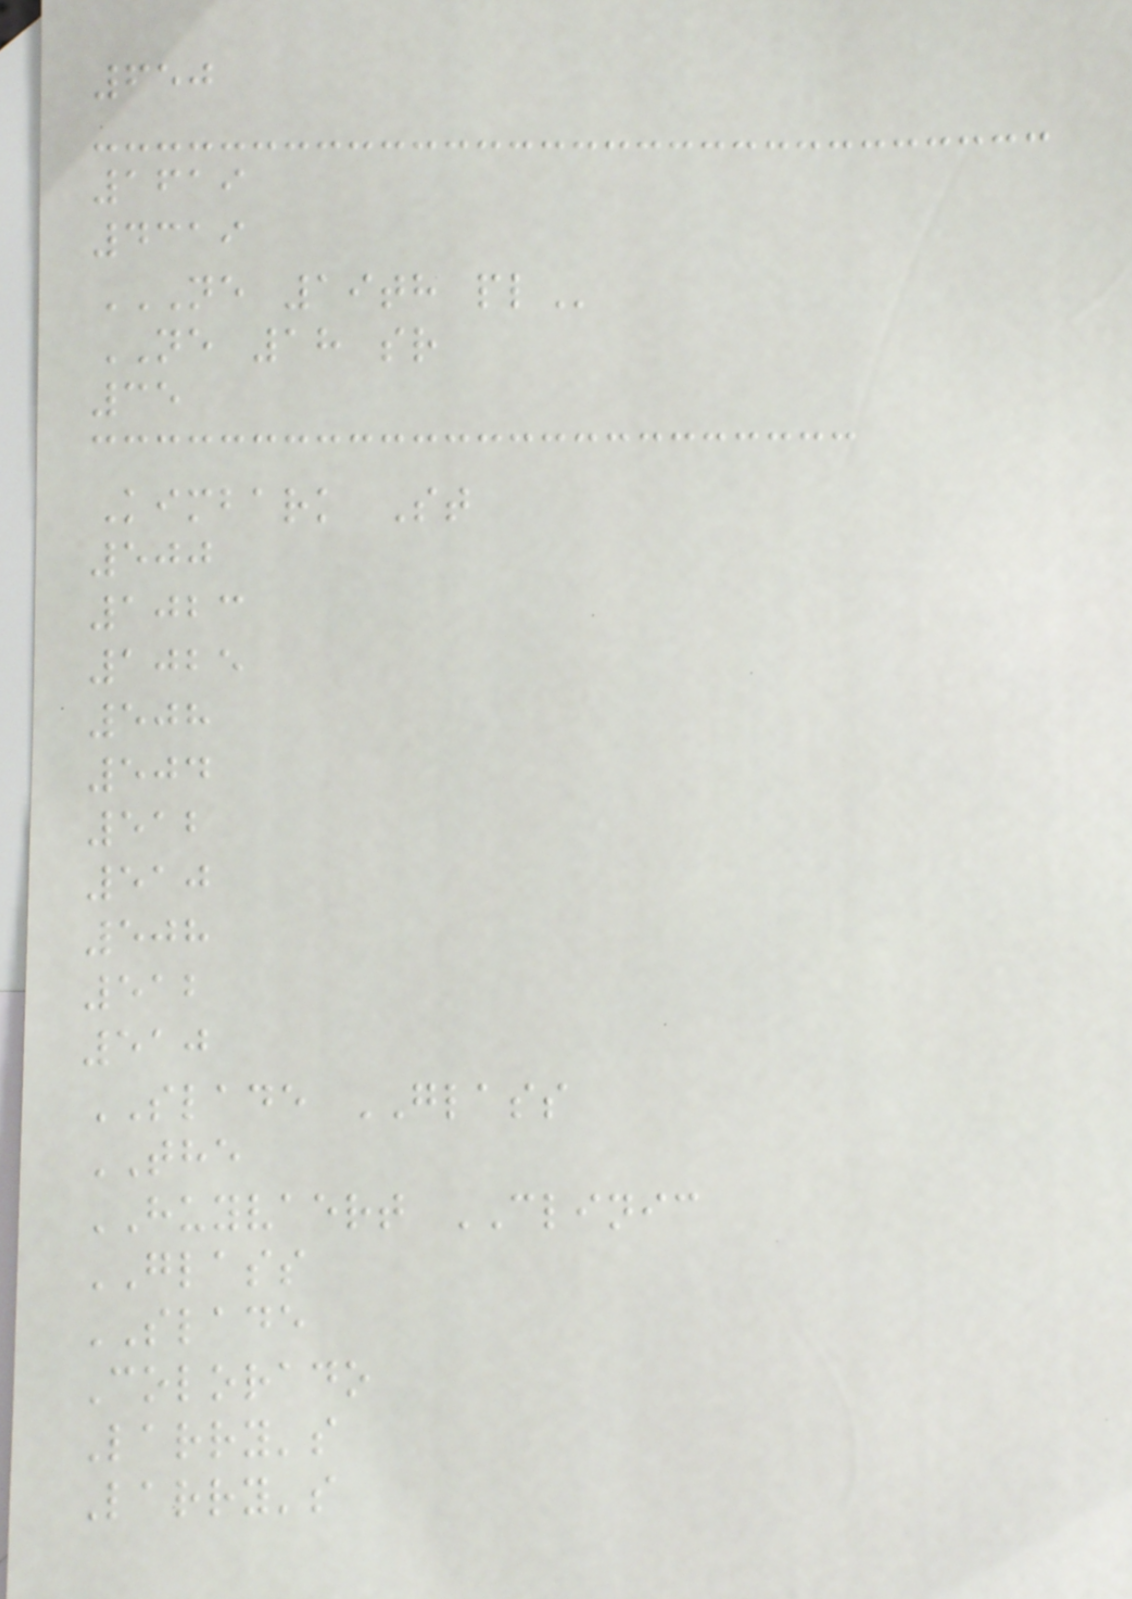650
1619
4319
NE 19TH PL
NE 18 sr
35
Kimbark St
500
1023
1025
508
504
512
510
508
512
510
SLADE GLASS
THE
HUYVAERT CLINIC
GLASS
SLADE
Colorado
Larry's
Larry's
